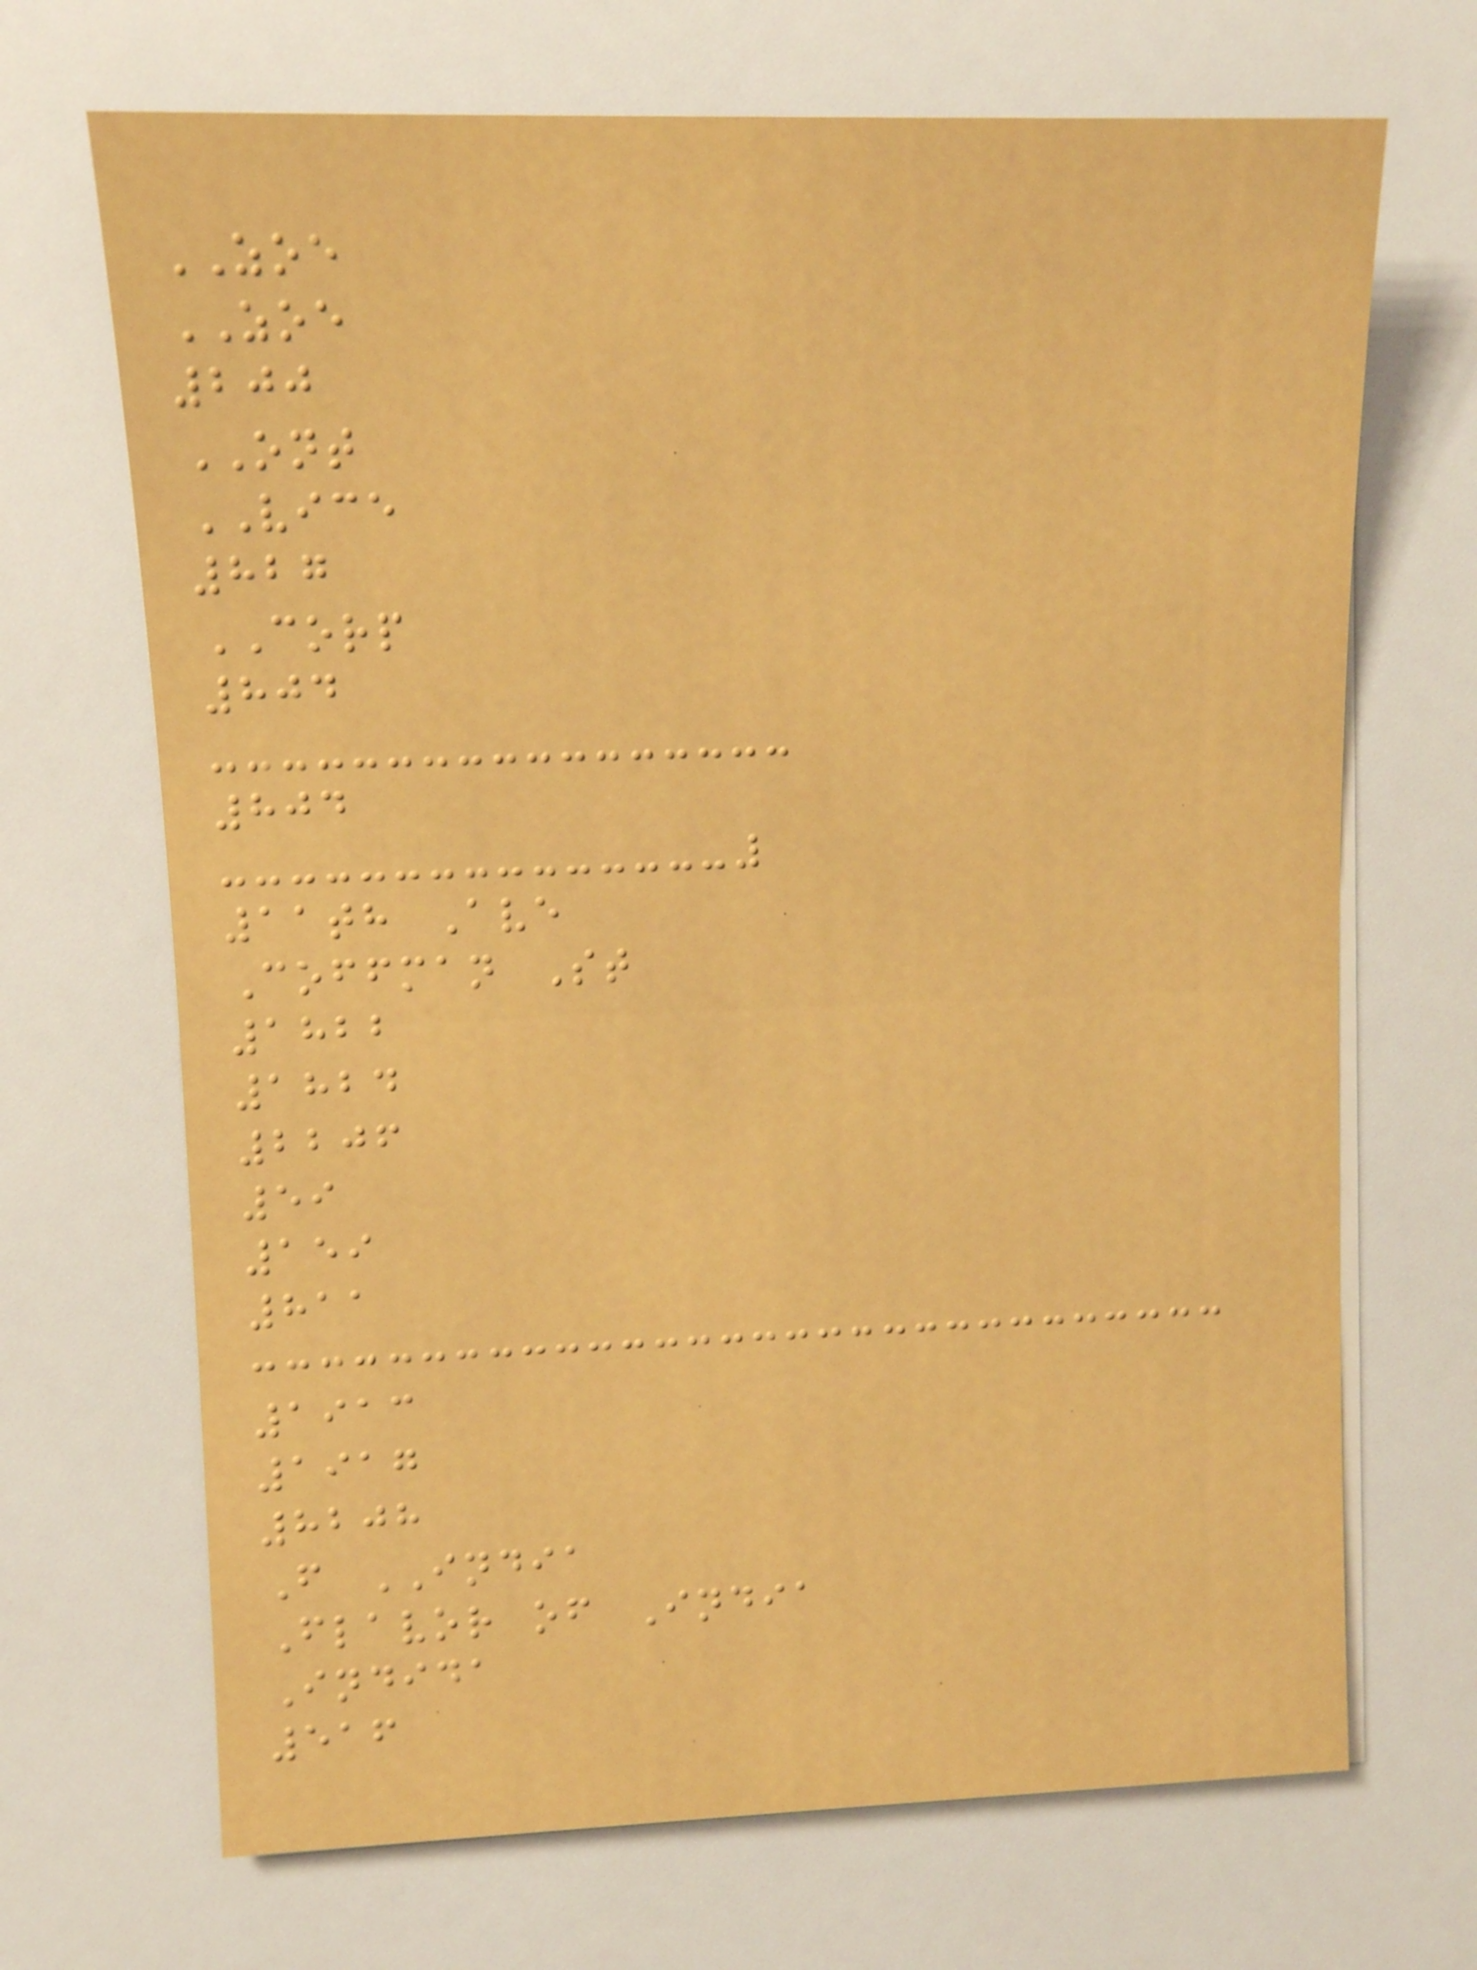ZOE
ZOE
200
ONT
VICE
827
CORP
804
804
11th Ave
Coffman St
1822
1824
2206
59
159
811
1913
1917
8208
F INDIA
Flavor of India
Indida
516
